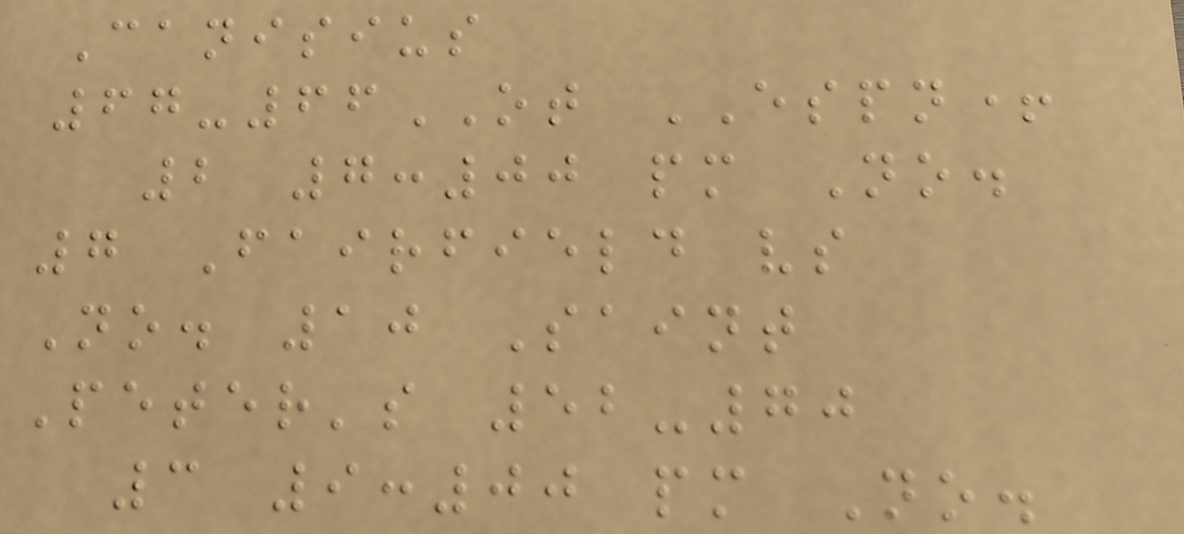Canisius
67-66OT ESPN+
2 7:00 pm No.
7 Fairfield vs
No. 10 Saint
Peter's 52-70
3 9:00 pm No.
